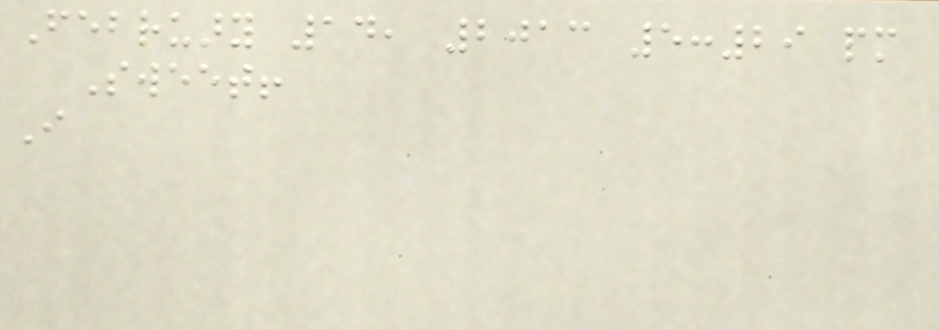February 14, 2013 5:29 pm
Sweet!
I
